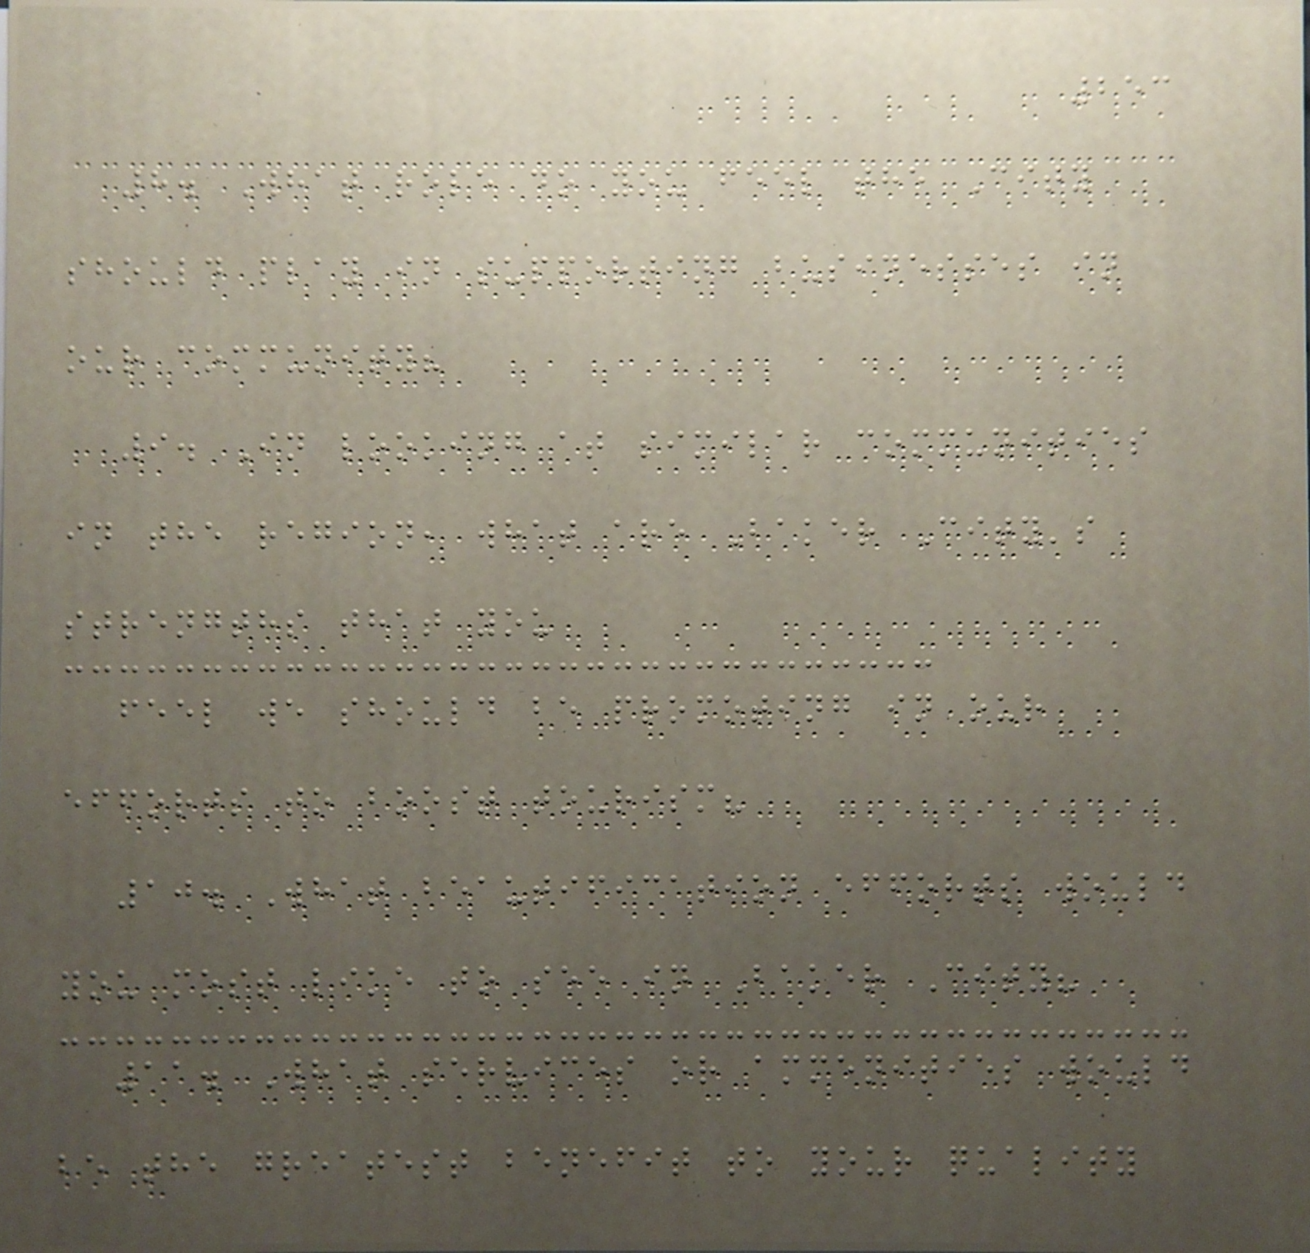253
8. What role do you feel the City
should play in supporting businesses in
our community?
9. In looking at similar communities
in the region, what are Baker City's
strengths that you
feel we should be promoting in our
efforts to boost tourism?
10. What beautification efforts would
you most like to see in Baker City?
11. What services or ammenities would
be the greatest benefit to your quality
